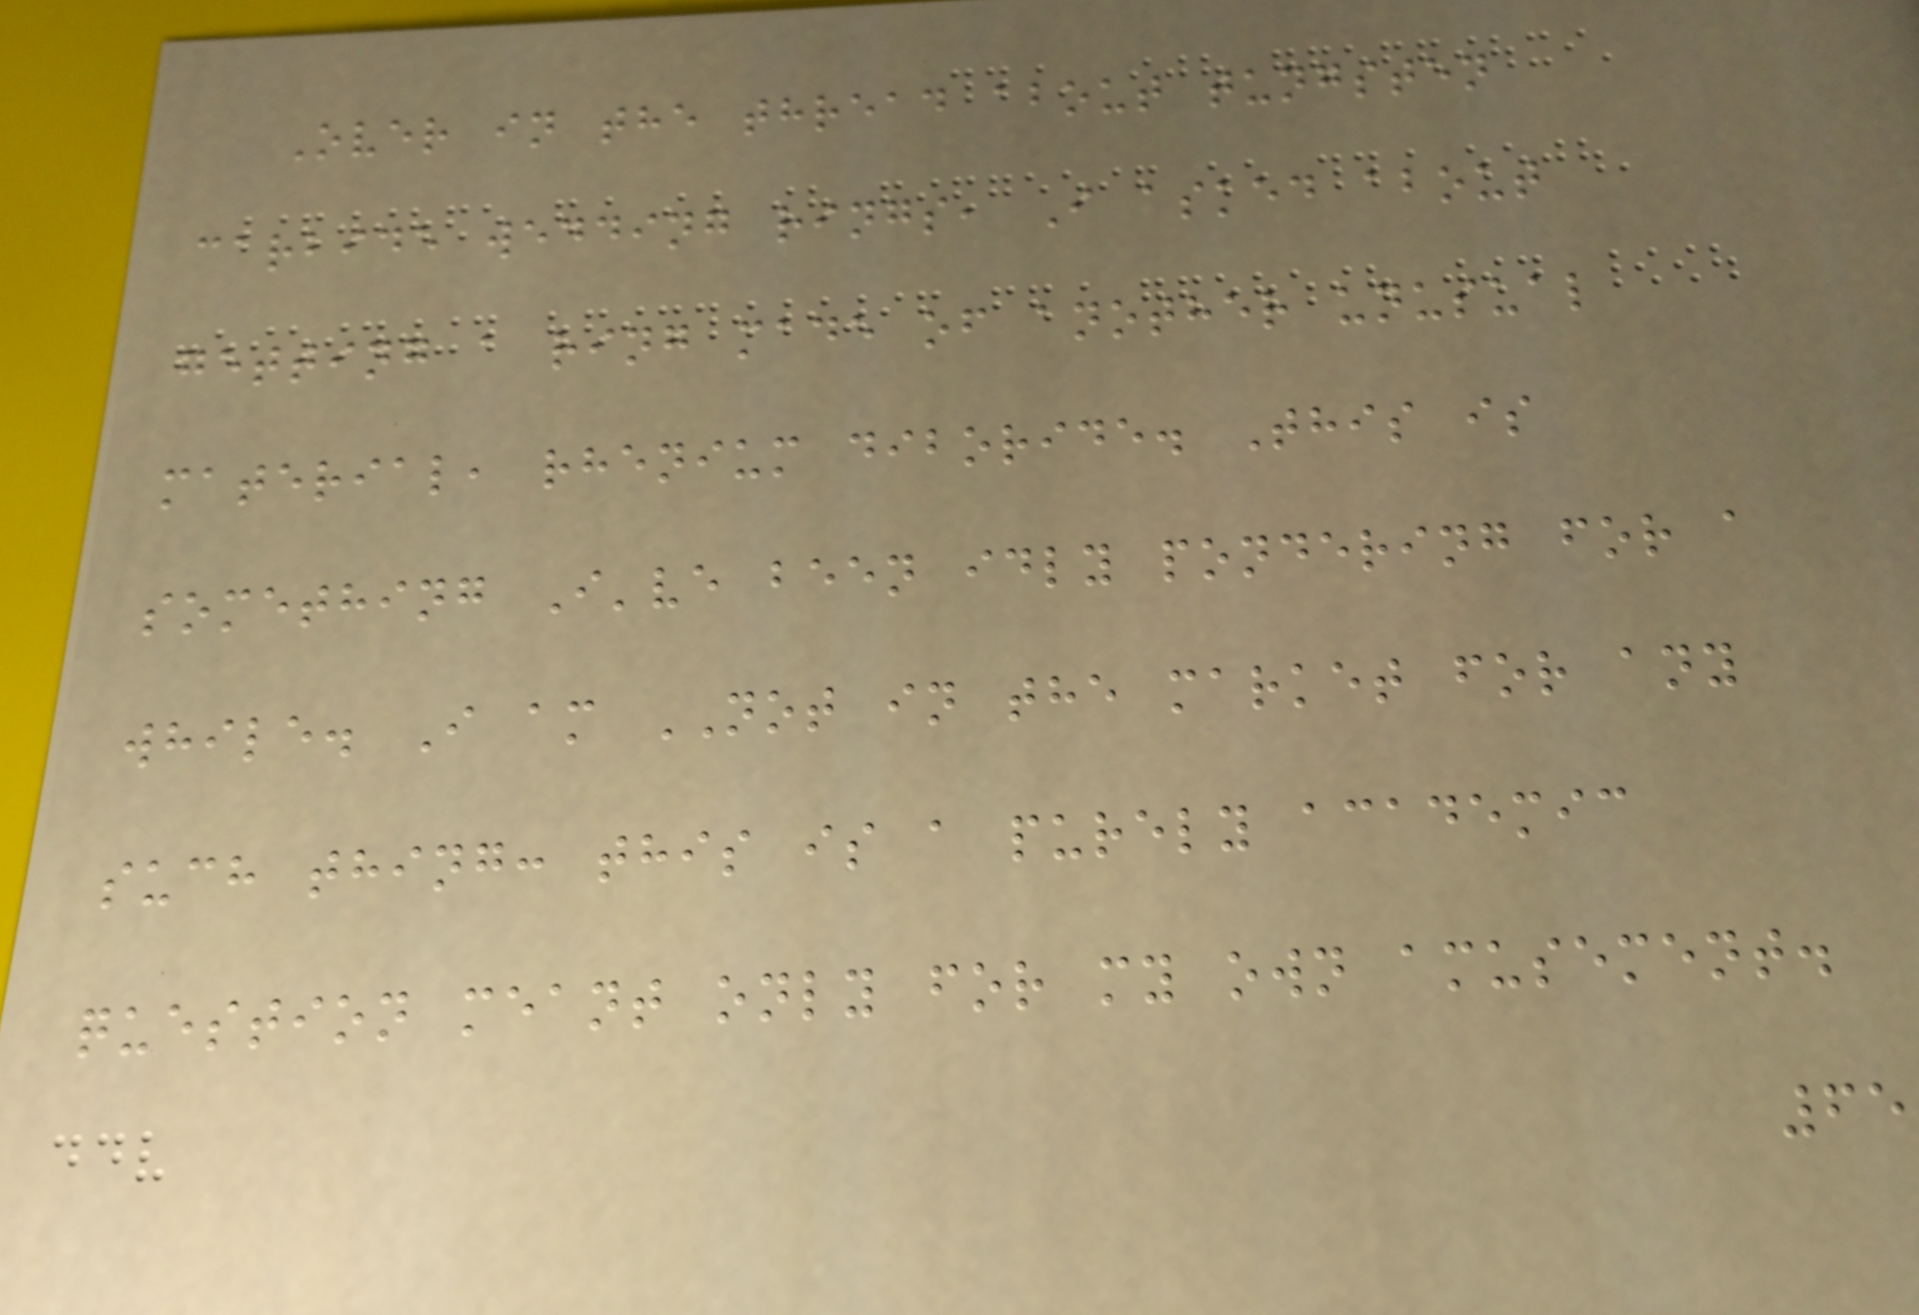Over in the thread about tungsten
carbide wedding rings, I asked about
getting a ring made of another unusual
material, rhenium diboride. This is
something I've been idly pondering for a
while. I am NOT in the market for any
such thing: this is a purely academic
question meant only for my own amusement.
65
